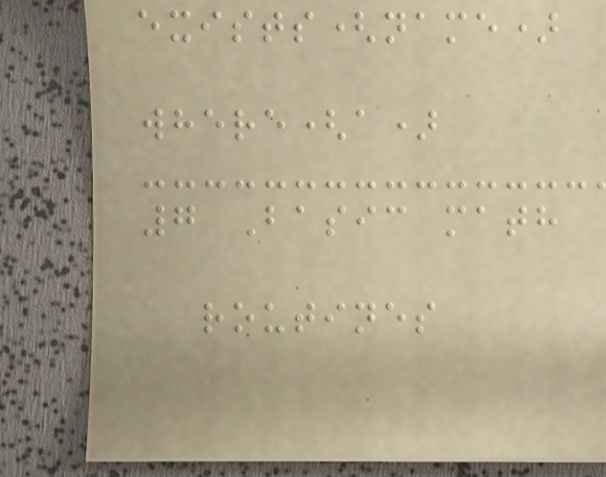exists(name)
where(a)
7 Basic math
routines
